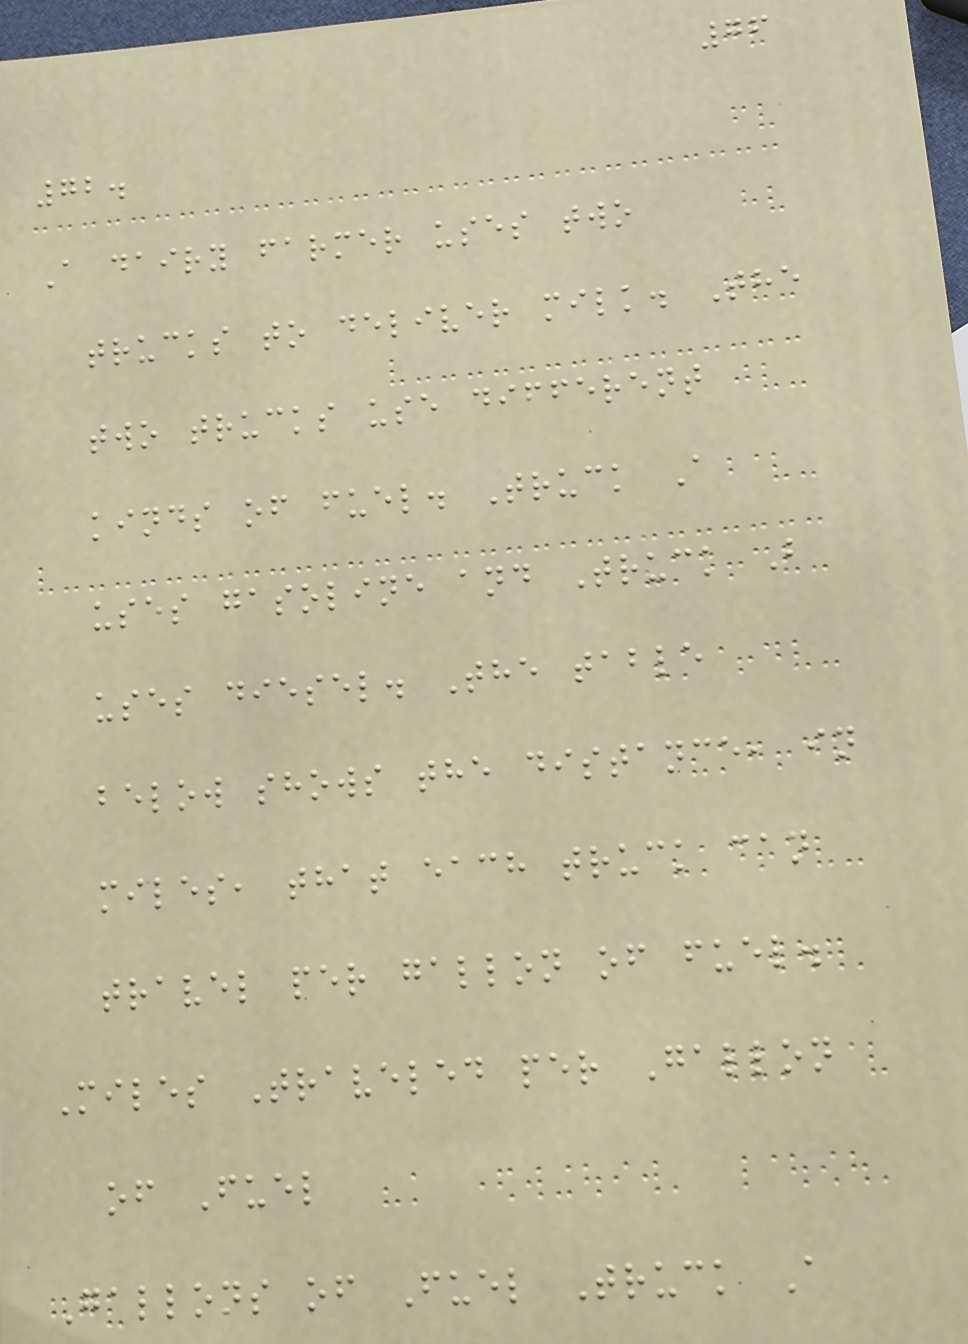76
72.
A dairy farmer uses two
trucks to deliver milk. The
two trucks use different
kinds of fuel. Truck A
uses gasoline and Truck B
uses diesel. The table
below shows the distance, in
miles, that each truck can
travel per gallon of fuel.
Miles Traveled per Gallon
of Fuel
Gallons of Fuel Truck A
